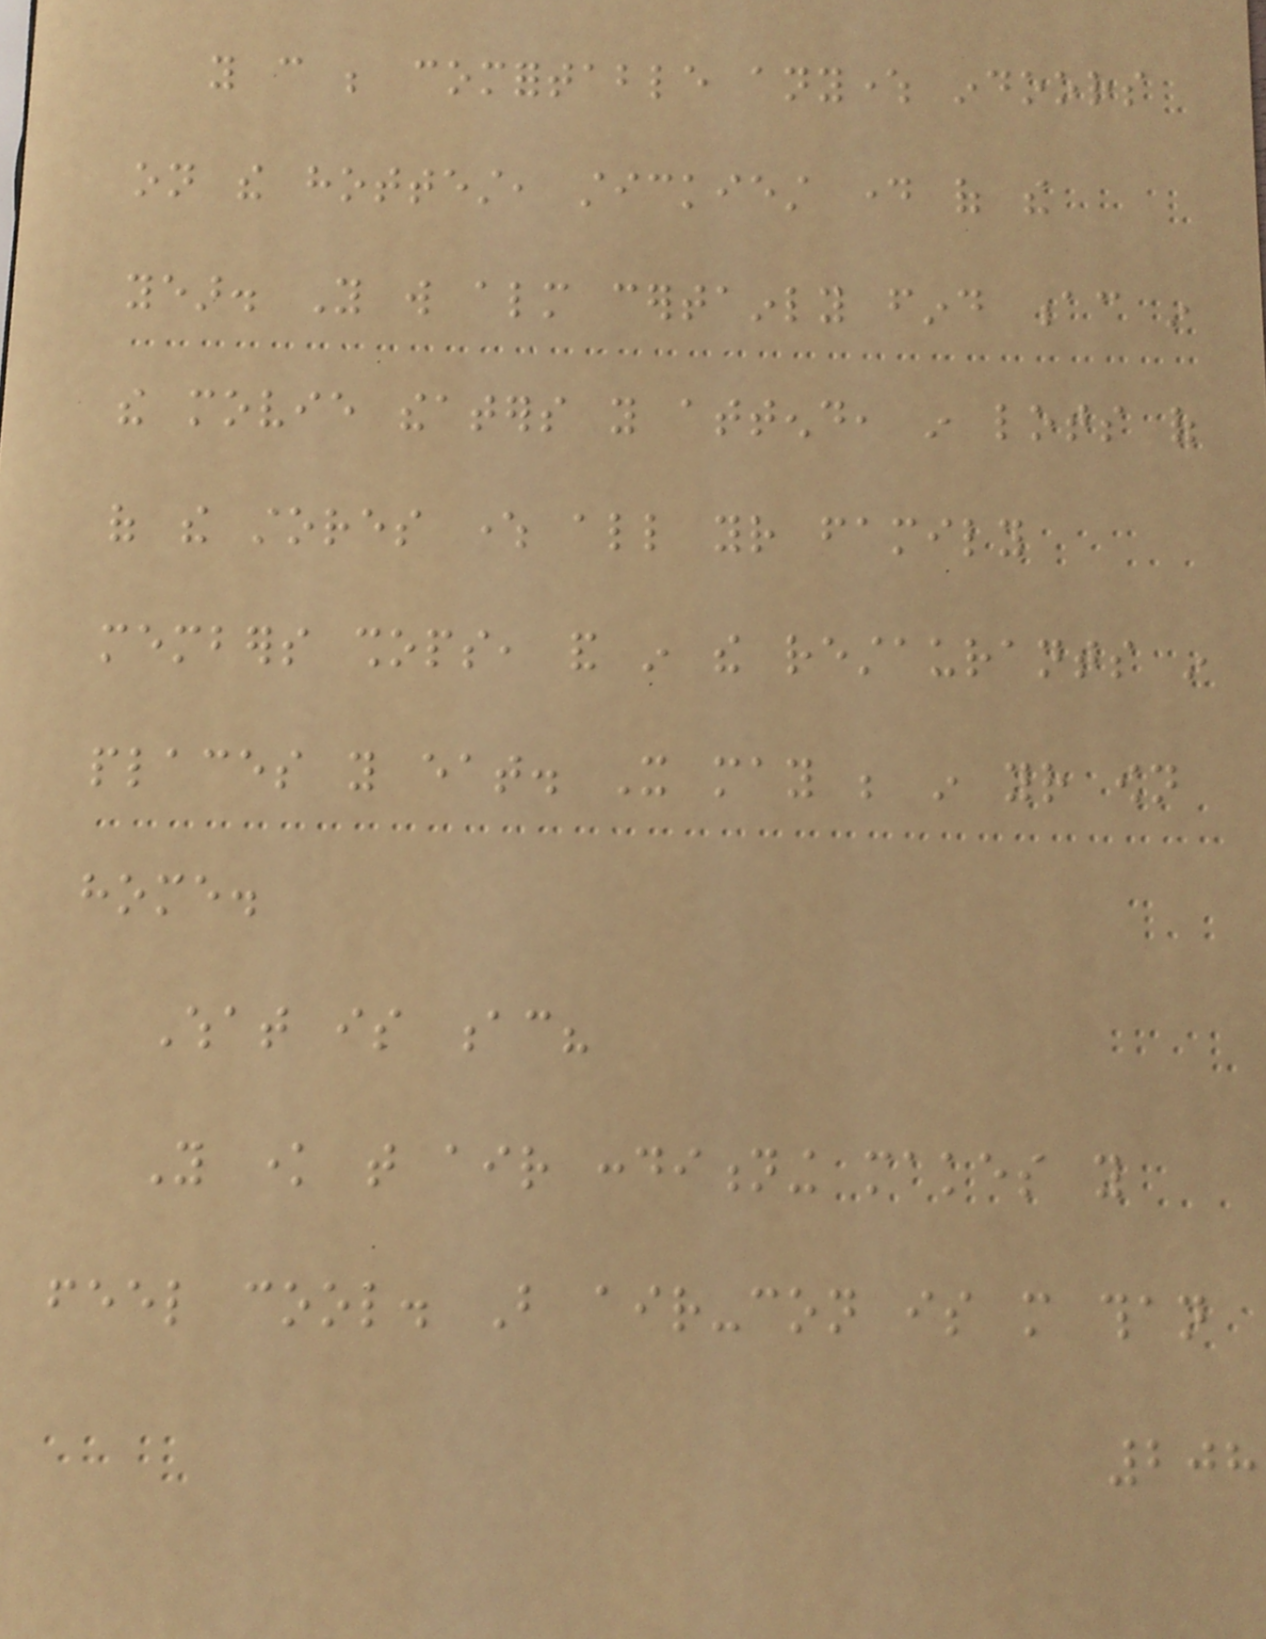you can be comfortable anywhere indoors
on the hottest, stickiest day of the
year. You will almost certainly find ac in
the movie theaters you attend, in lots of
of the stores where all your family
members shops, and in the restaurants in
places you eat. It may be in your own
home.
What is ac?
You know that air conditioning makes you
feel cool. But air-con is more than
208
